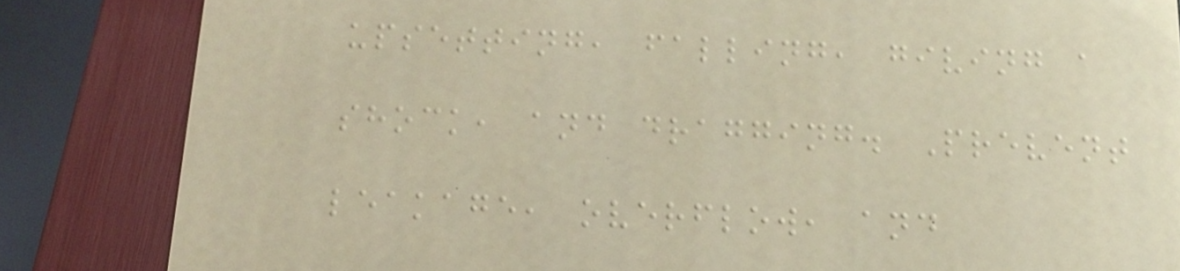upsetting, falling, giving a
shock, and dragging. Prevent
leakage, overflow, and
